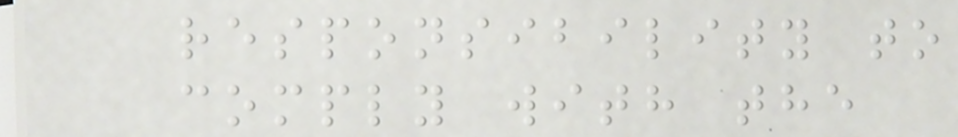responsibility to
comply with the
